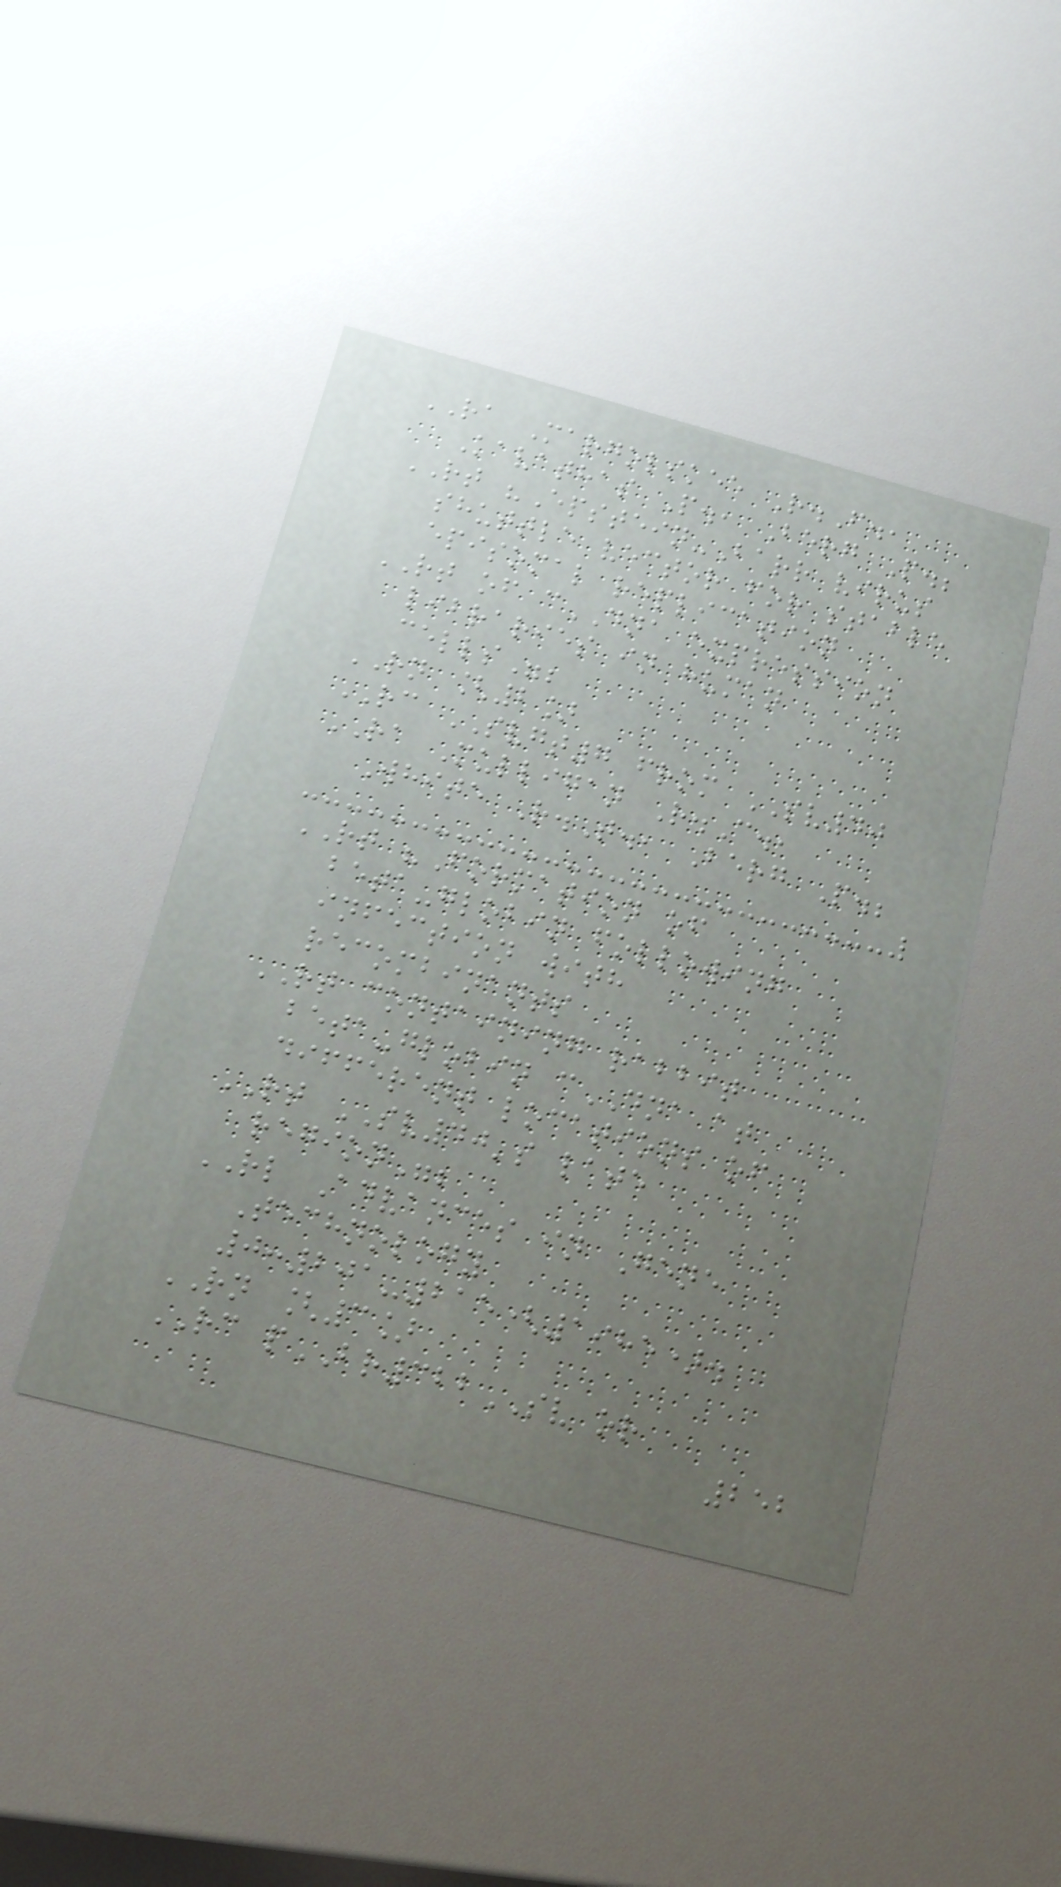RA Margolskee R.F.,
Kavathas P., Berg P.;
RT "Epstein-Barr virus
shuttle vector for stable
episomal replication
RT of cDNA expression
libraries in human
cells";
RN [2]
RC SVGT7 from SV40
RA Mulligan R.C.,
White R.T., Berg P.;
RT "Formation of
beta-globin following
infection with
recombinants
RT containing rabbit
beta-globin cDNA at
different locations of
RT SV40's late
region";
RL Advances in Gene
Technology
0:201-215(1985).
RN [3]
RC pBR322SV or
252
